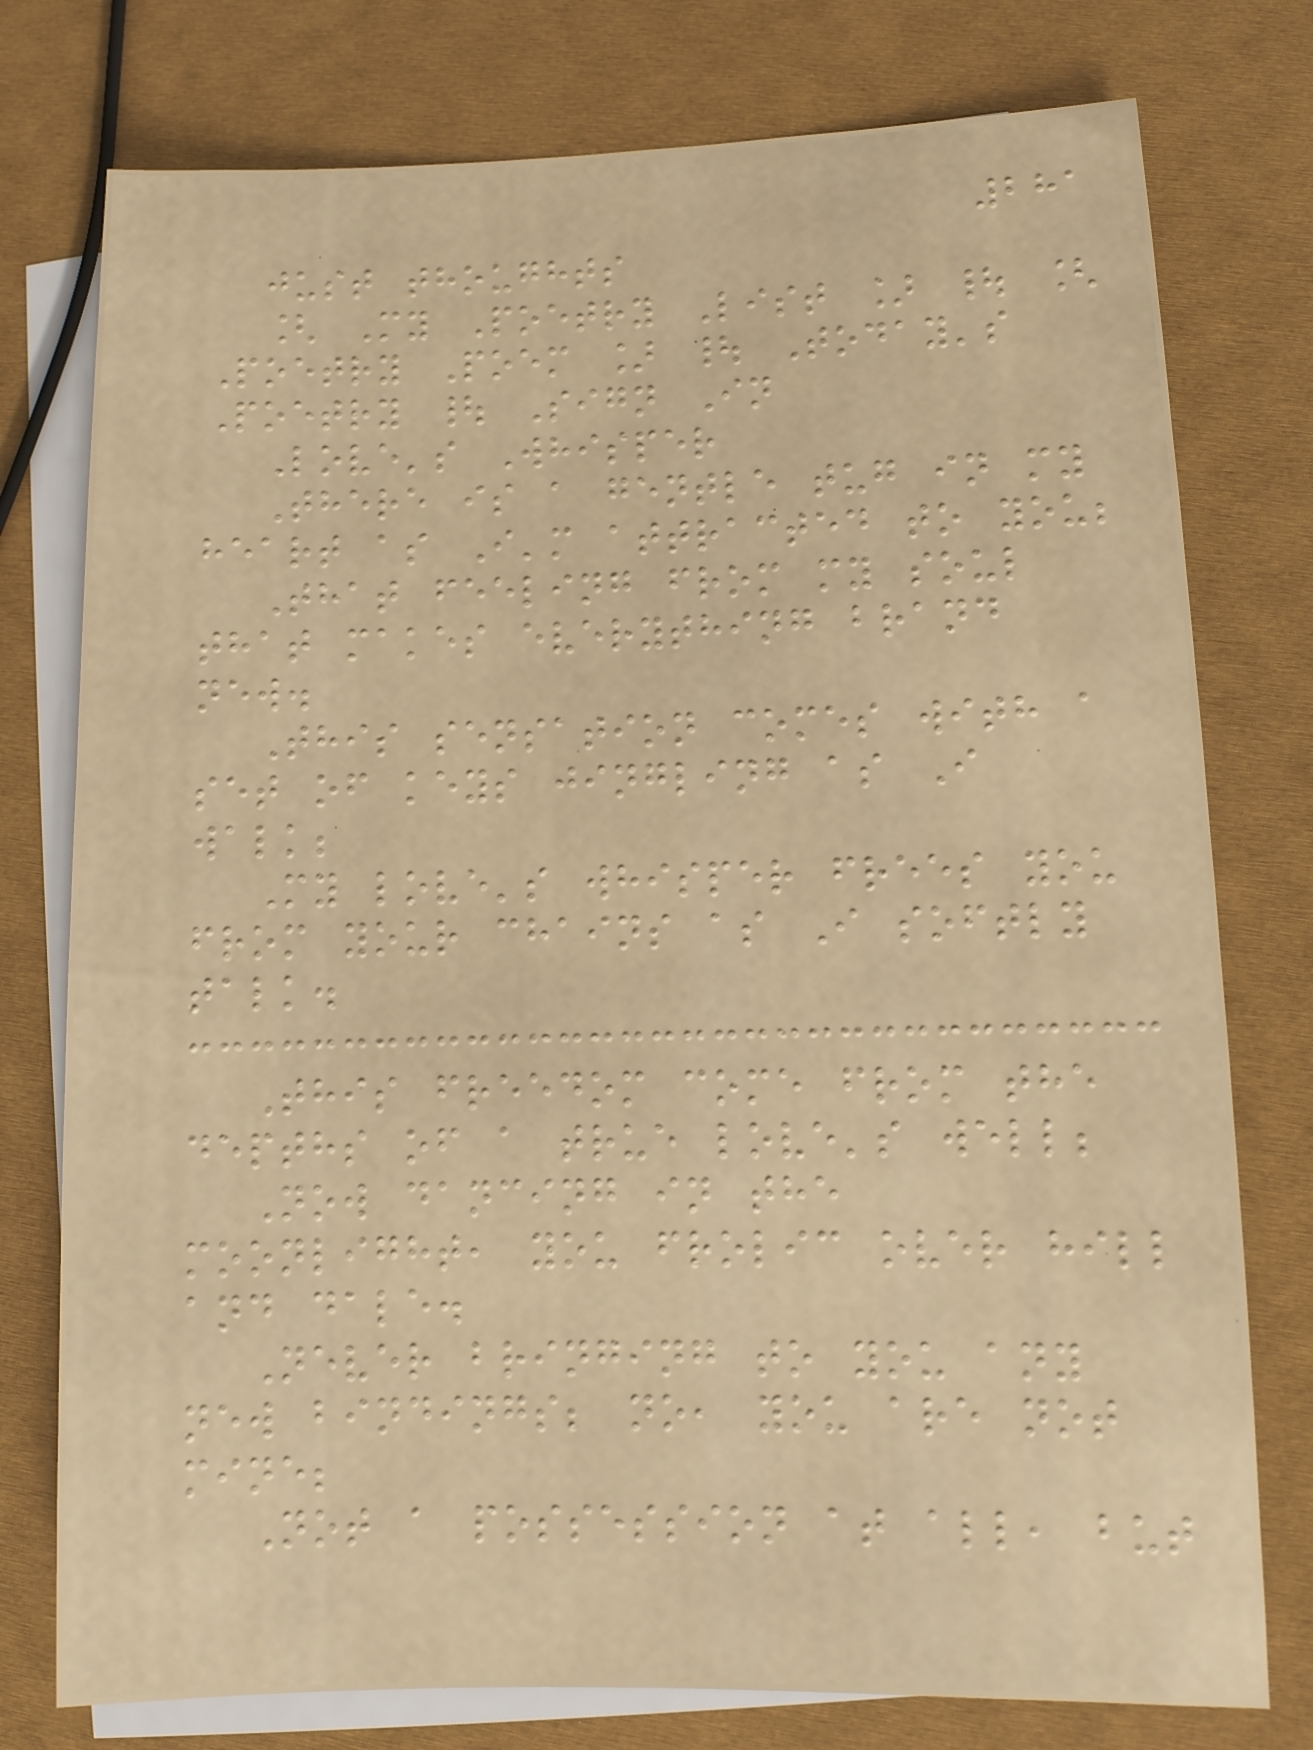281
just thoughts
[ My Poetry List ] | [
Poetry Poem ] | Today's
Poetry | Sign In
Love's Whisper
There is a gentle tug in my
heart as I'm attracted to you;
That feeling from my soul
that makes everything brand
new.
This sensation comes with a
set of keys jingling as I
walk;
My love's whisper frees you
from your chains as I softly
talk.
This freedom come from the
depths of a true love's well;
Now dancing in the
moonlight, you frolic over hill
and dale.
Never bringing to you any
new bindings; no, you are not
mine;
Not a possession at all, but
